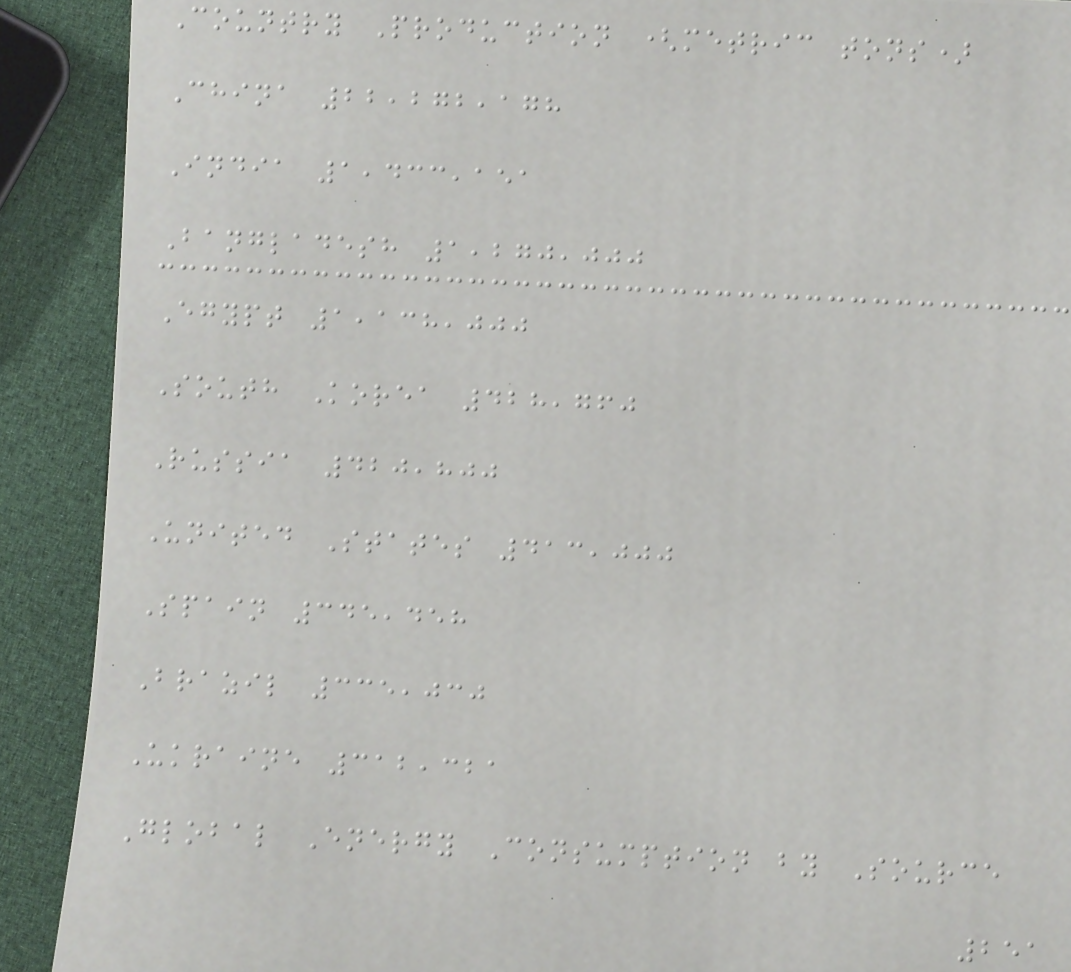Country Production (metric tons)
China 22,272,178
India 1,433,151
Bangladesh 1,270,000
Egypt 1,138,000
South Korea 428,760
Russia 420,800
United States 413,000
Spain 345,458
Brazil 335,030
Ukraine 312,321
Global Energy Consumption by Source
251
